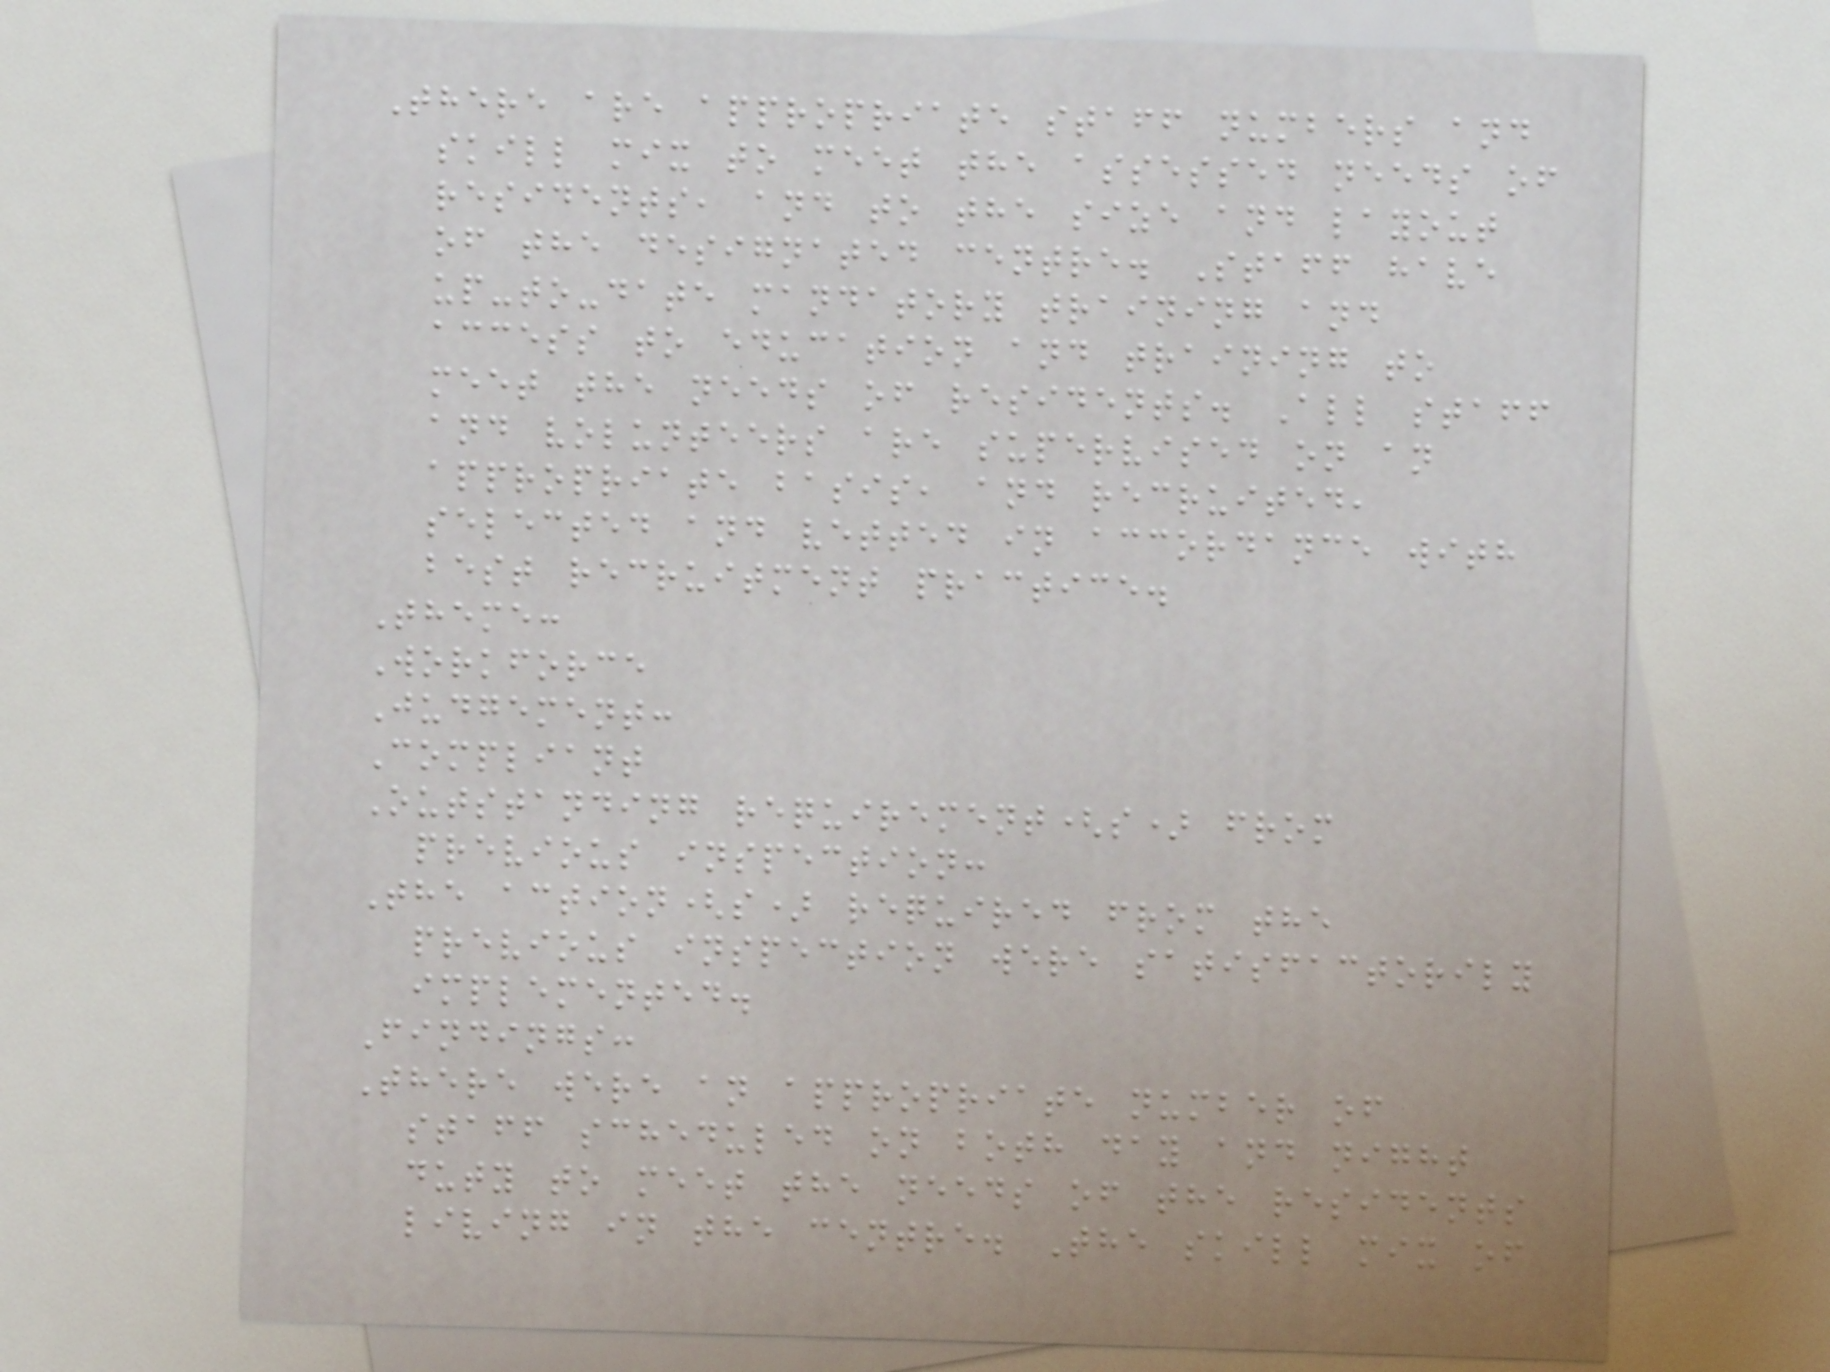There are appropriate staff numbers and
skill mix to meet the assessed needs of
residents, and to the size and layout
of the designated centre. Staff have
up-to-date mandatory training and
access to education and training to
meet the needs of residents. All staff
and volunteers are supervised on an
appropriate basis, and recruited,
selected and vetted in accordance with
best recruitment practice.
Theme:
Workforce
Judgement:
Compliant
Outstanding requirement(s) from
previous inspection:
The action(s) required from the
previous inspection were satisfactorily
implemented.
Findings:
There were an appropriate number of
staff scheduled on both day and night
duty to meet the needs of the residents
living in the centre. The skill mix of
